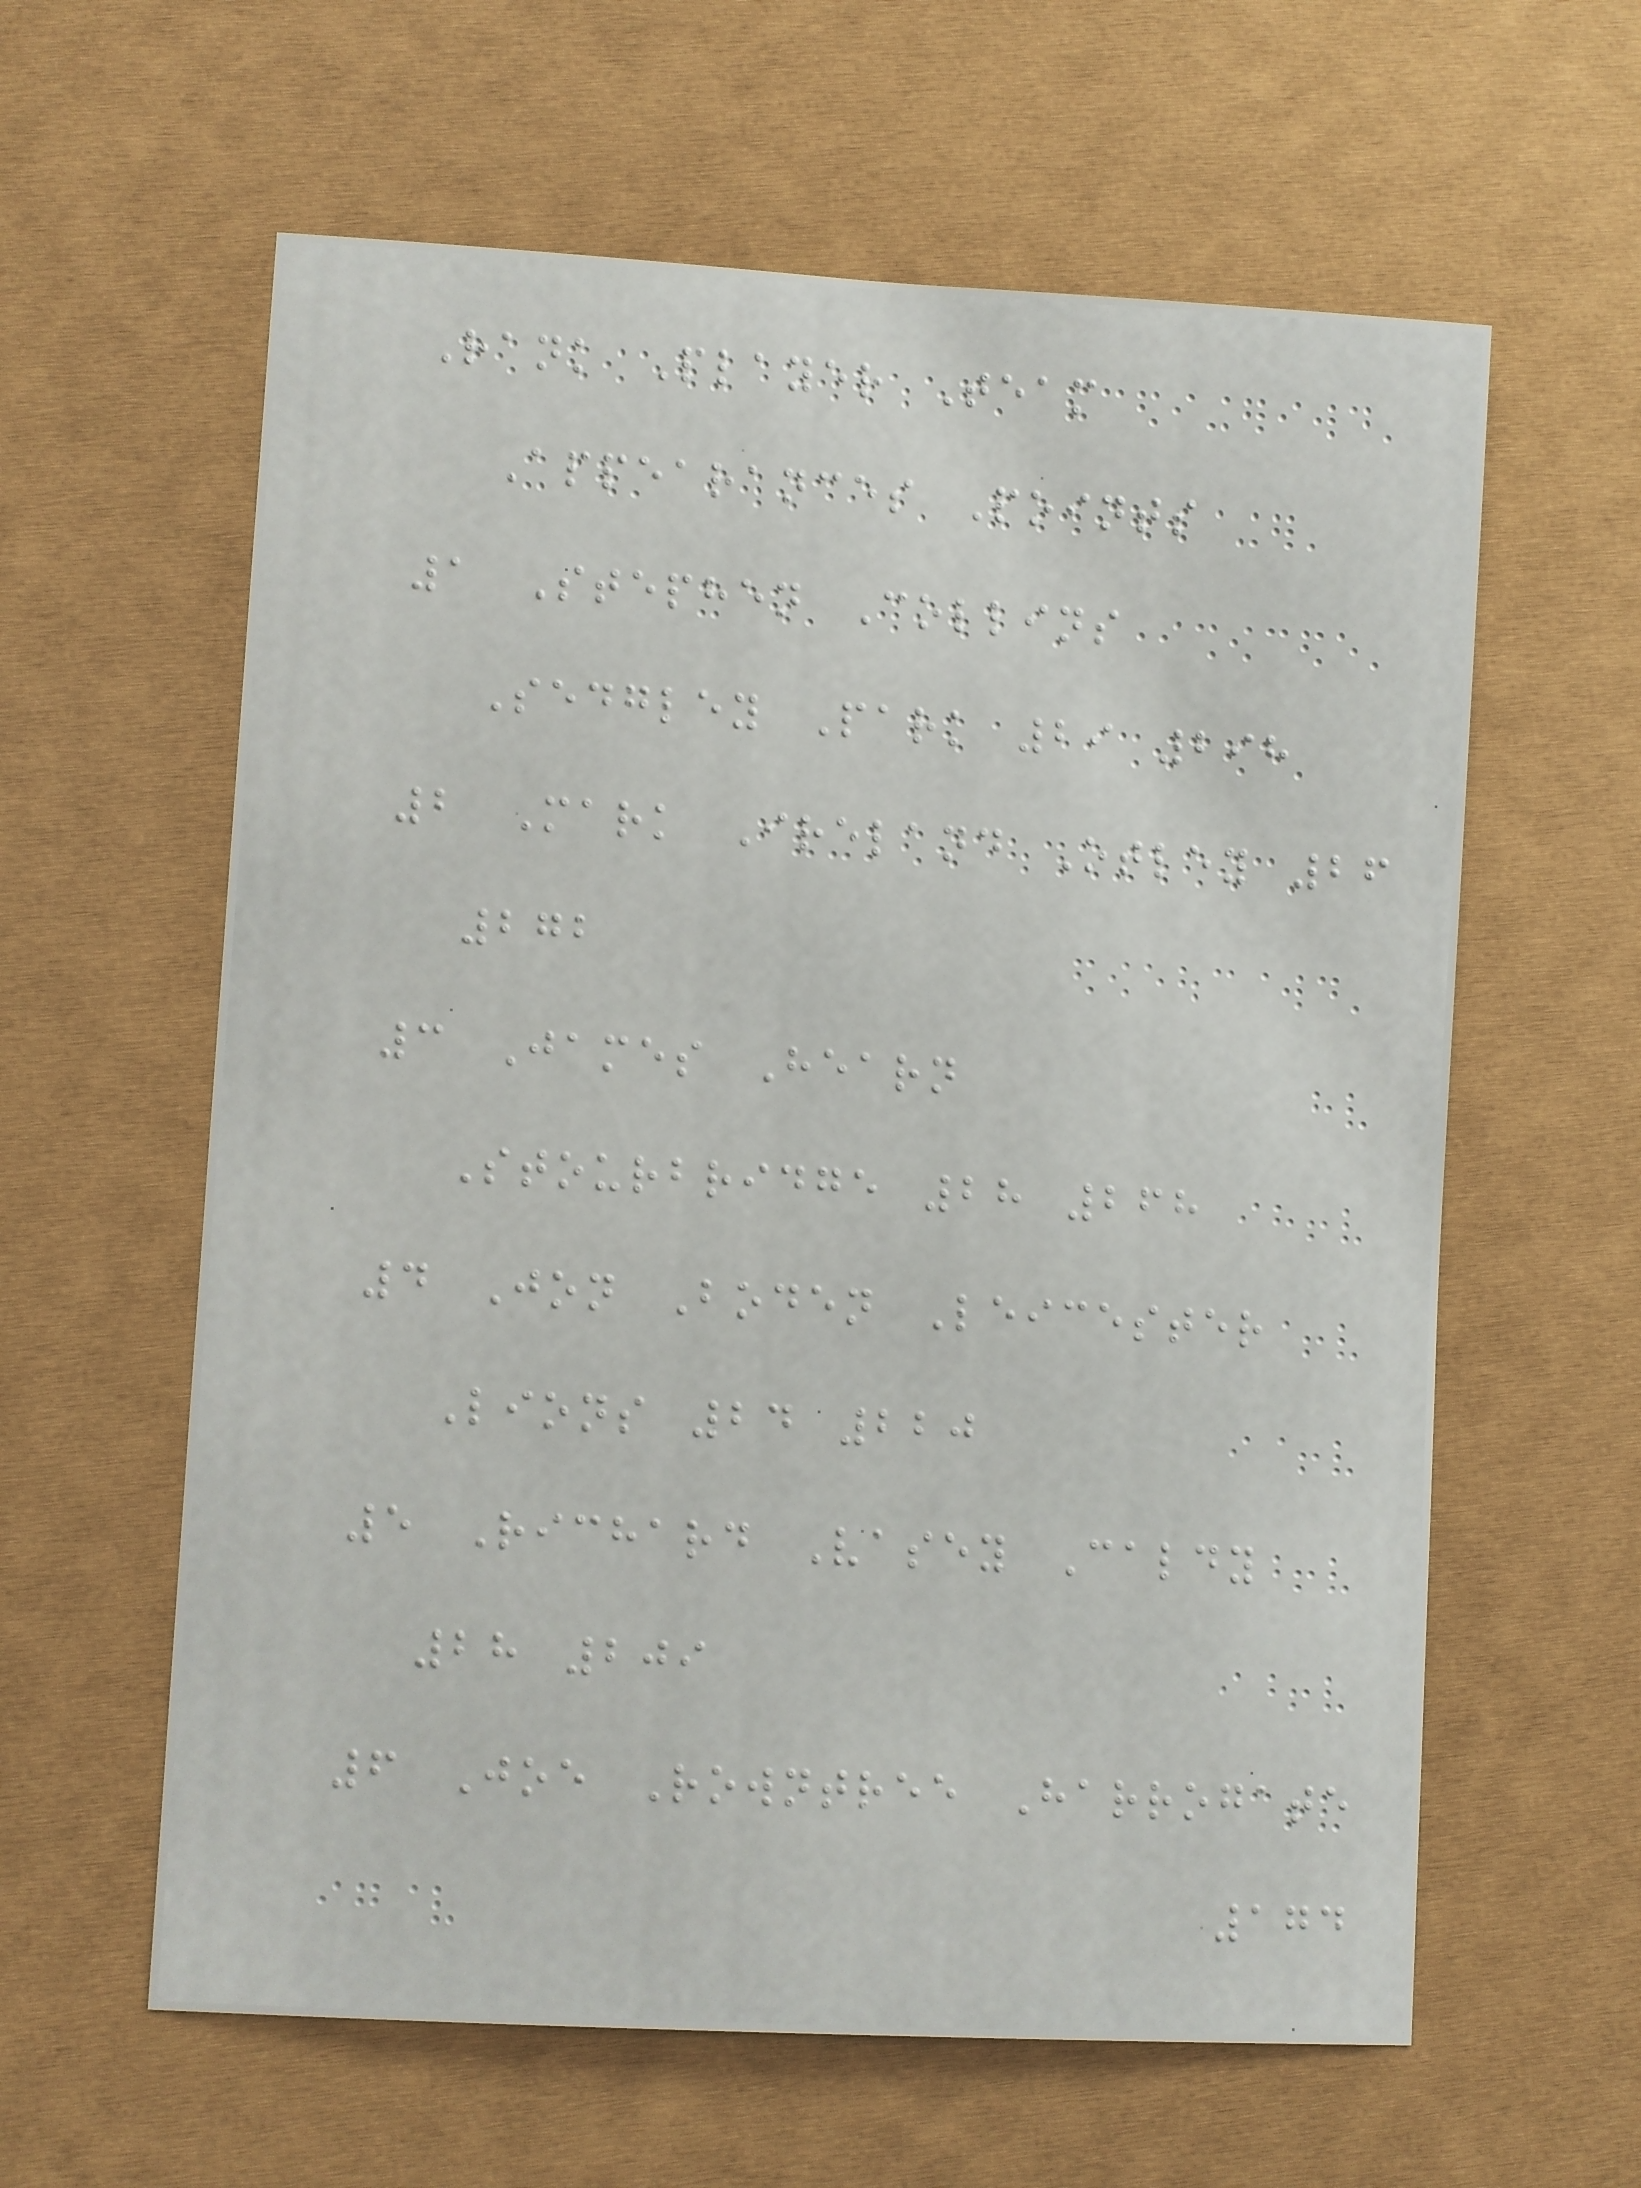Rank Player Team
Appearances Points
1 Stephen Collins
Sedgley Park 29 298
2 Mark Ireland Otley 26
272
3 James Hearn
Stourbridge 28 268
4 Jon Boden Leicester
Lions 24 220
5 Richard Vasey Caldy
28 209
6 Joe Rowntree Harrogate
174
